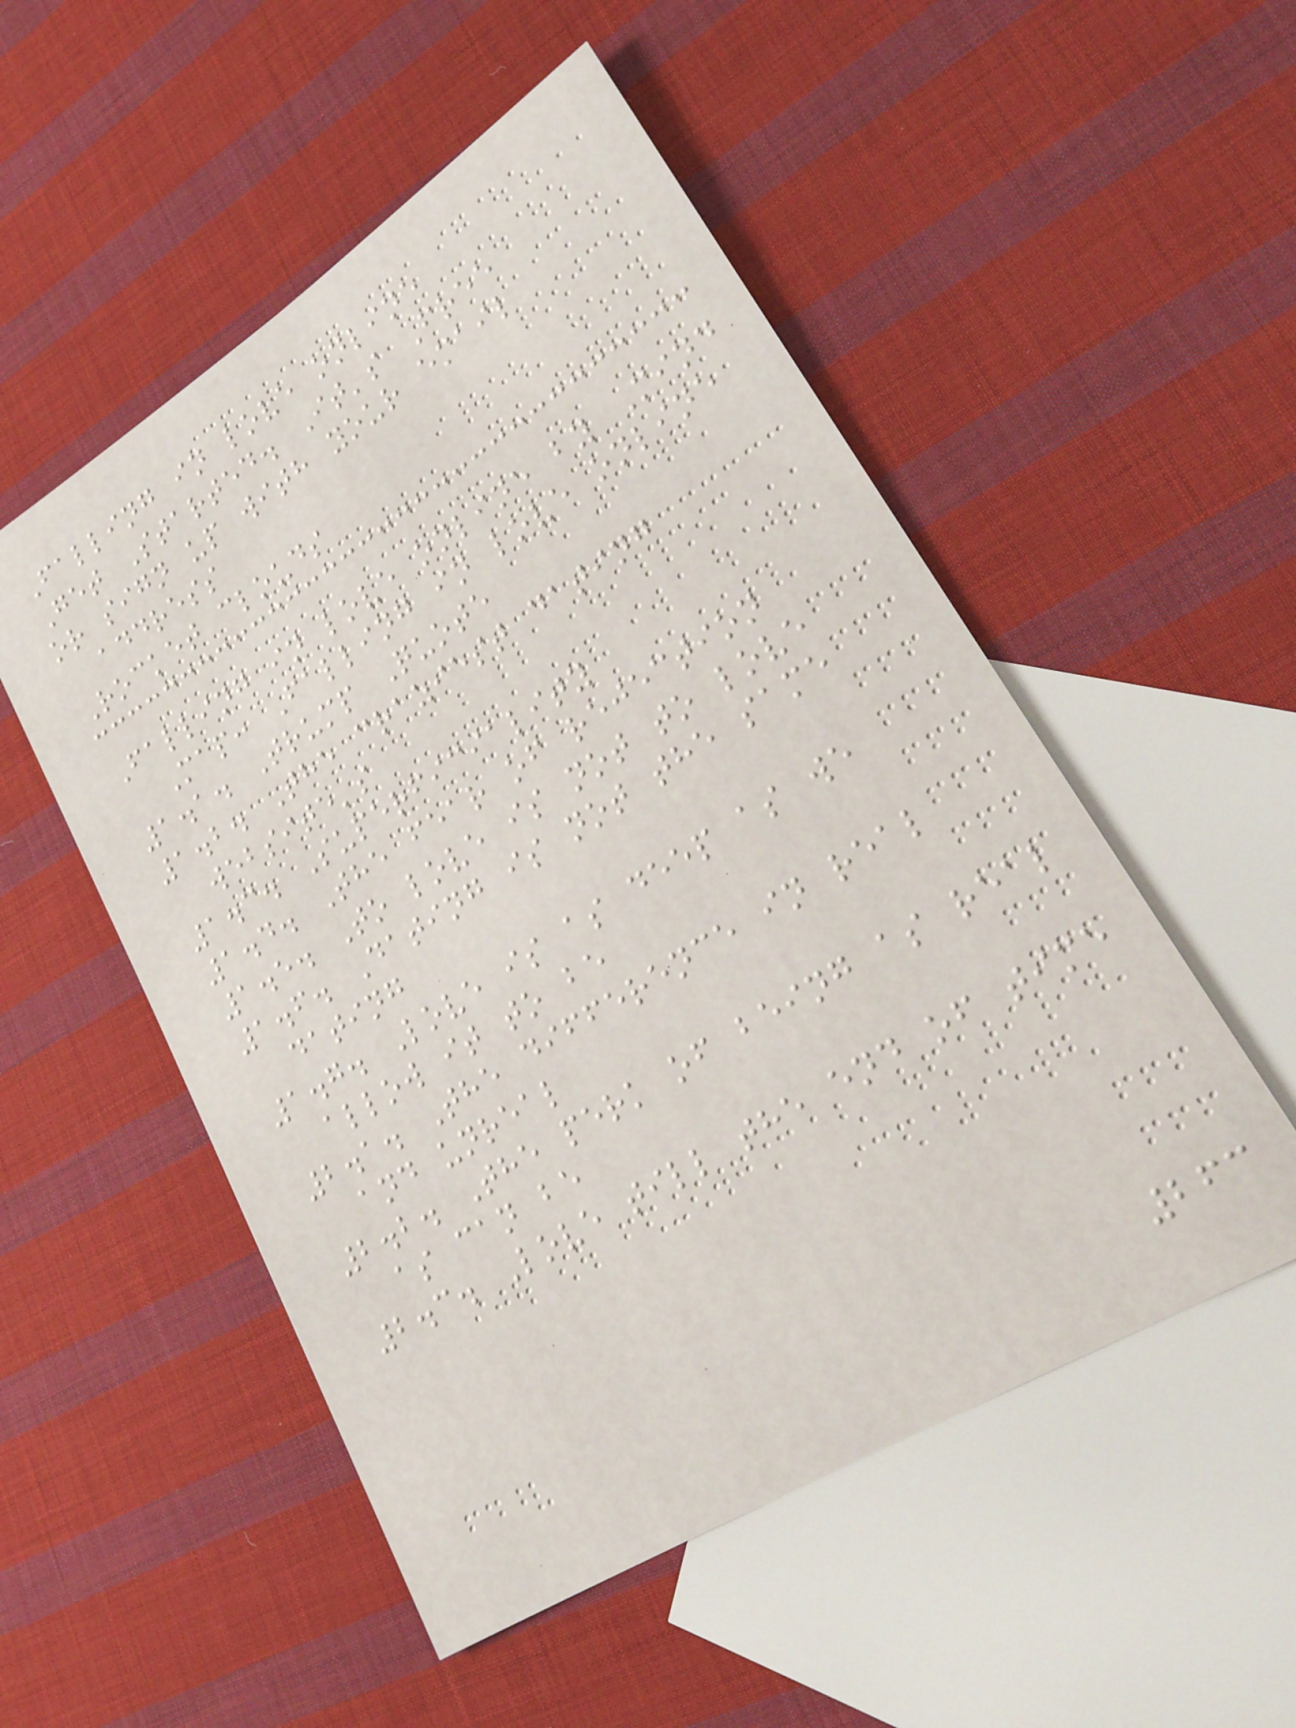Falling in love online
Get Started. It's Free
or sign up with your email
address
Rocket clouds
Falling in love online by Mind
Map: Falling in love online
1.1. Trump Quote
1.2. The craziest dating
website's
1.3. Superficiality
1.4. The fear of rejection
1.5. To love is not to love
1.6. Dating is not the same
dating
1.7. Love is as deep as we
allow it to be
2.1. The difference in real
and unreal
2.2. The perk of being as real
as can be
2.3. Love till the end of time
263
